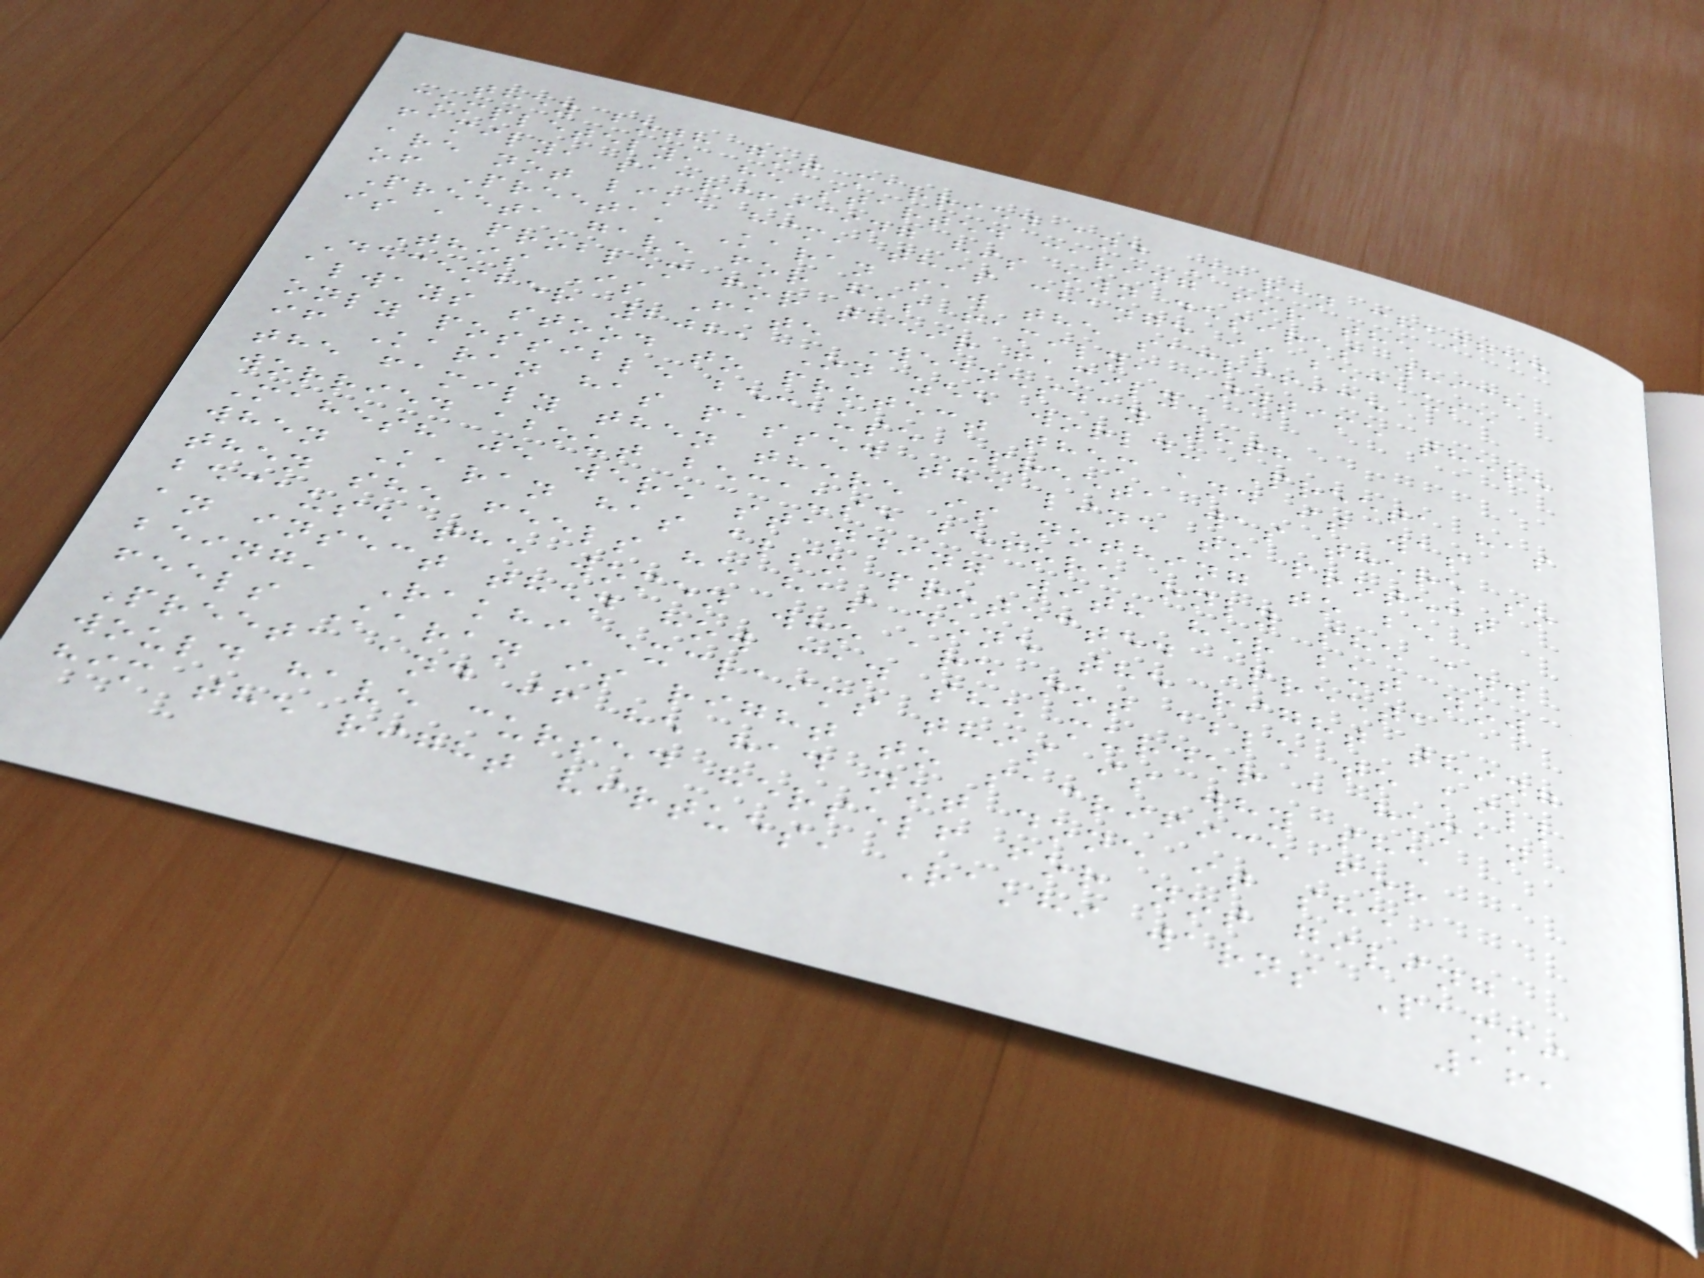they both got married and Karan changed
completely, he started caring for the
family, sacrificing his own desires which
are not like him, this change is because
of Preeta, Karan saw the sacrifice
Preeta gave for his family, anytime there
is a problem for their family.
This Is Fate Wednesday 8th
December 2021 On zee world: Preeta has
always stood to protect them and it was
only possible because Preeta was there so
if Karan has passed the line to protect
the family then there is nothing to be
worried about because before only she and
Mahesh je were standing with her but now
when Karan has also protected Preeta
then she feels he has done the right thing
because the women who are not able to kill
an insect then how can she murder a human
being, Rakhi exclaims this is why she
feels Karan is right to sacrifice for
Preeta and if he had not done it she
would have cursed herself for not giving
him the right virtues, Rakhi warns Pammi
161
